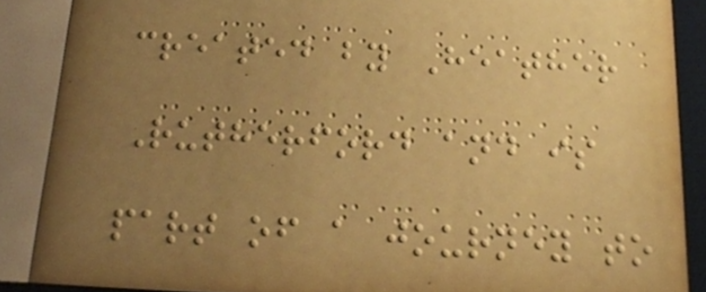created by Heather
Rutherford and is
part of a journey to
